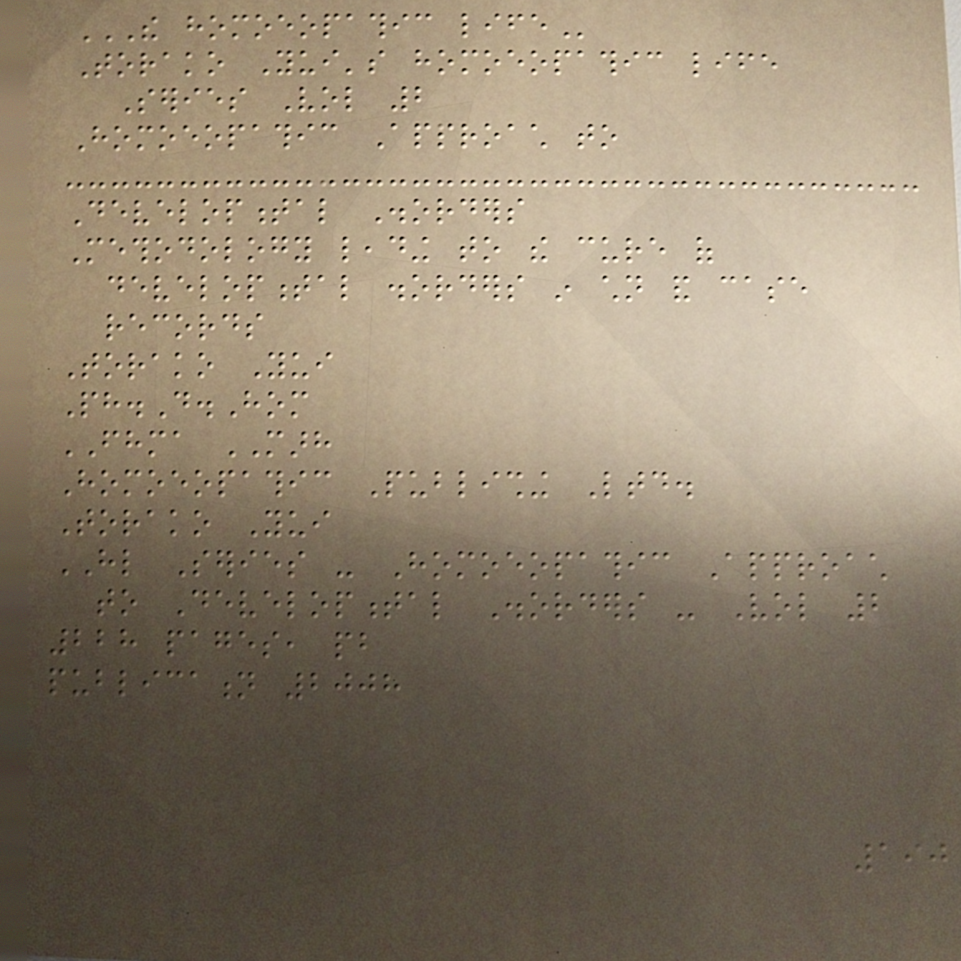THE HOMOEOPATHIC LIFE
Torako Yui's homoeopathic life
Series Vol 2
Homoeopathic Approach to
Developmental Disorders
Methodology leading to the cure of
developmental disorders in children and case
records
Torako Yui
Ph.D.Hom
FHMA MARH
Homoeopathic Publishing Ltd.
Torako Yui
HL Series - Homoeopathic Approach
to Developmental Disorders - Vol 2
228 pages, pb
publication 2008
190
